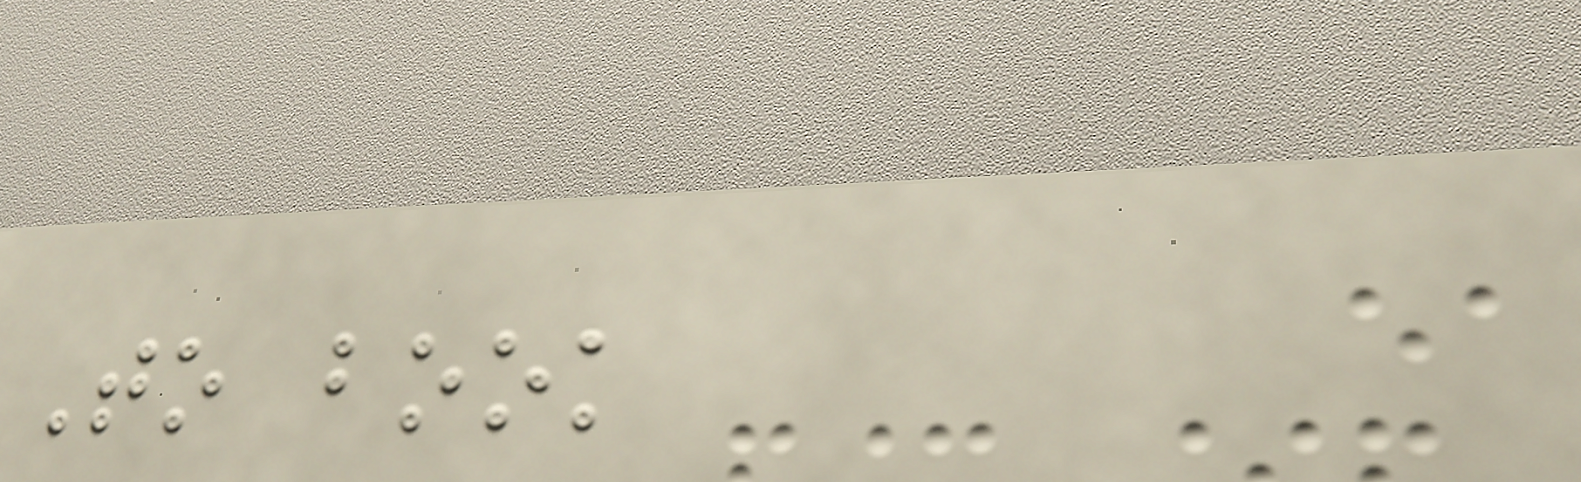To book
